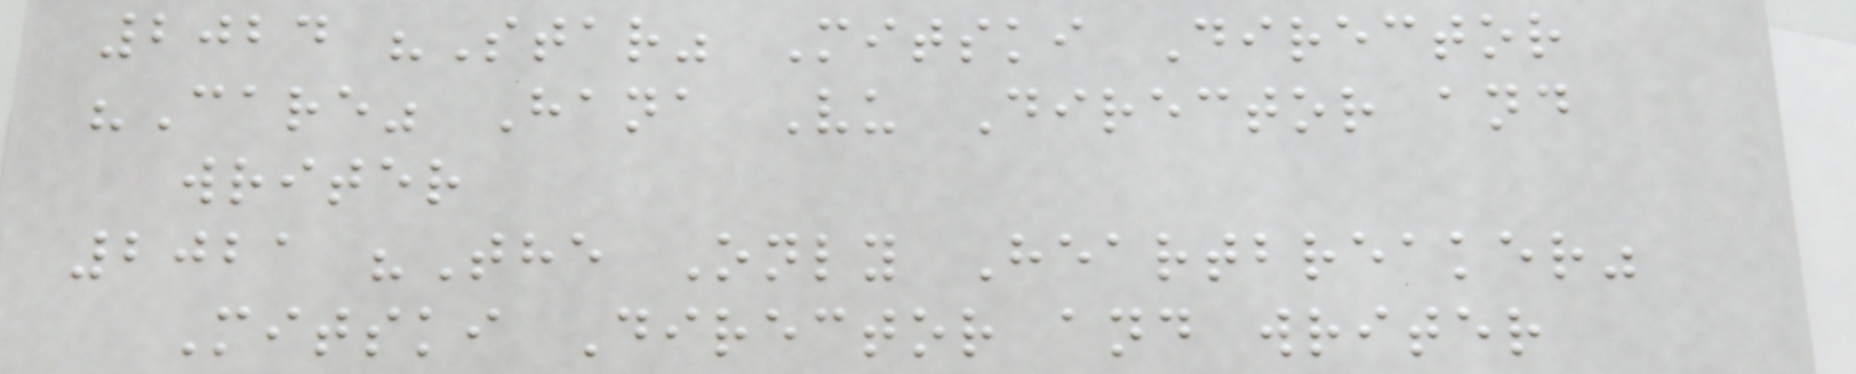2024 "Star" Mitski Director
"Care" Hana Vu Director and
writer
2021 "The Only Heartbreaker"
Mitski Director and writer
